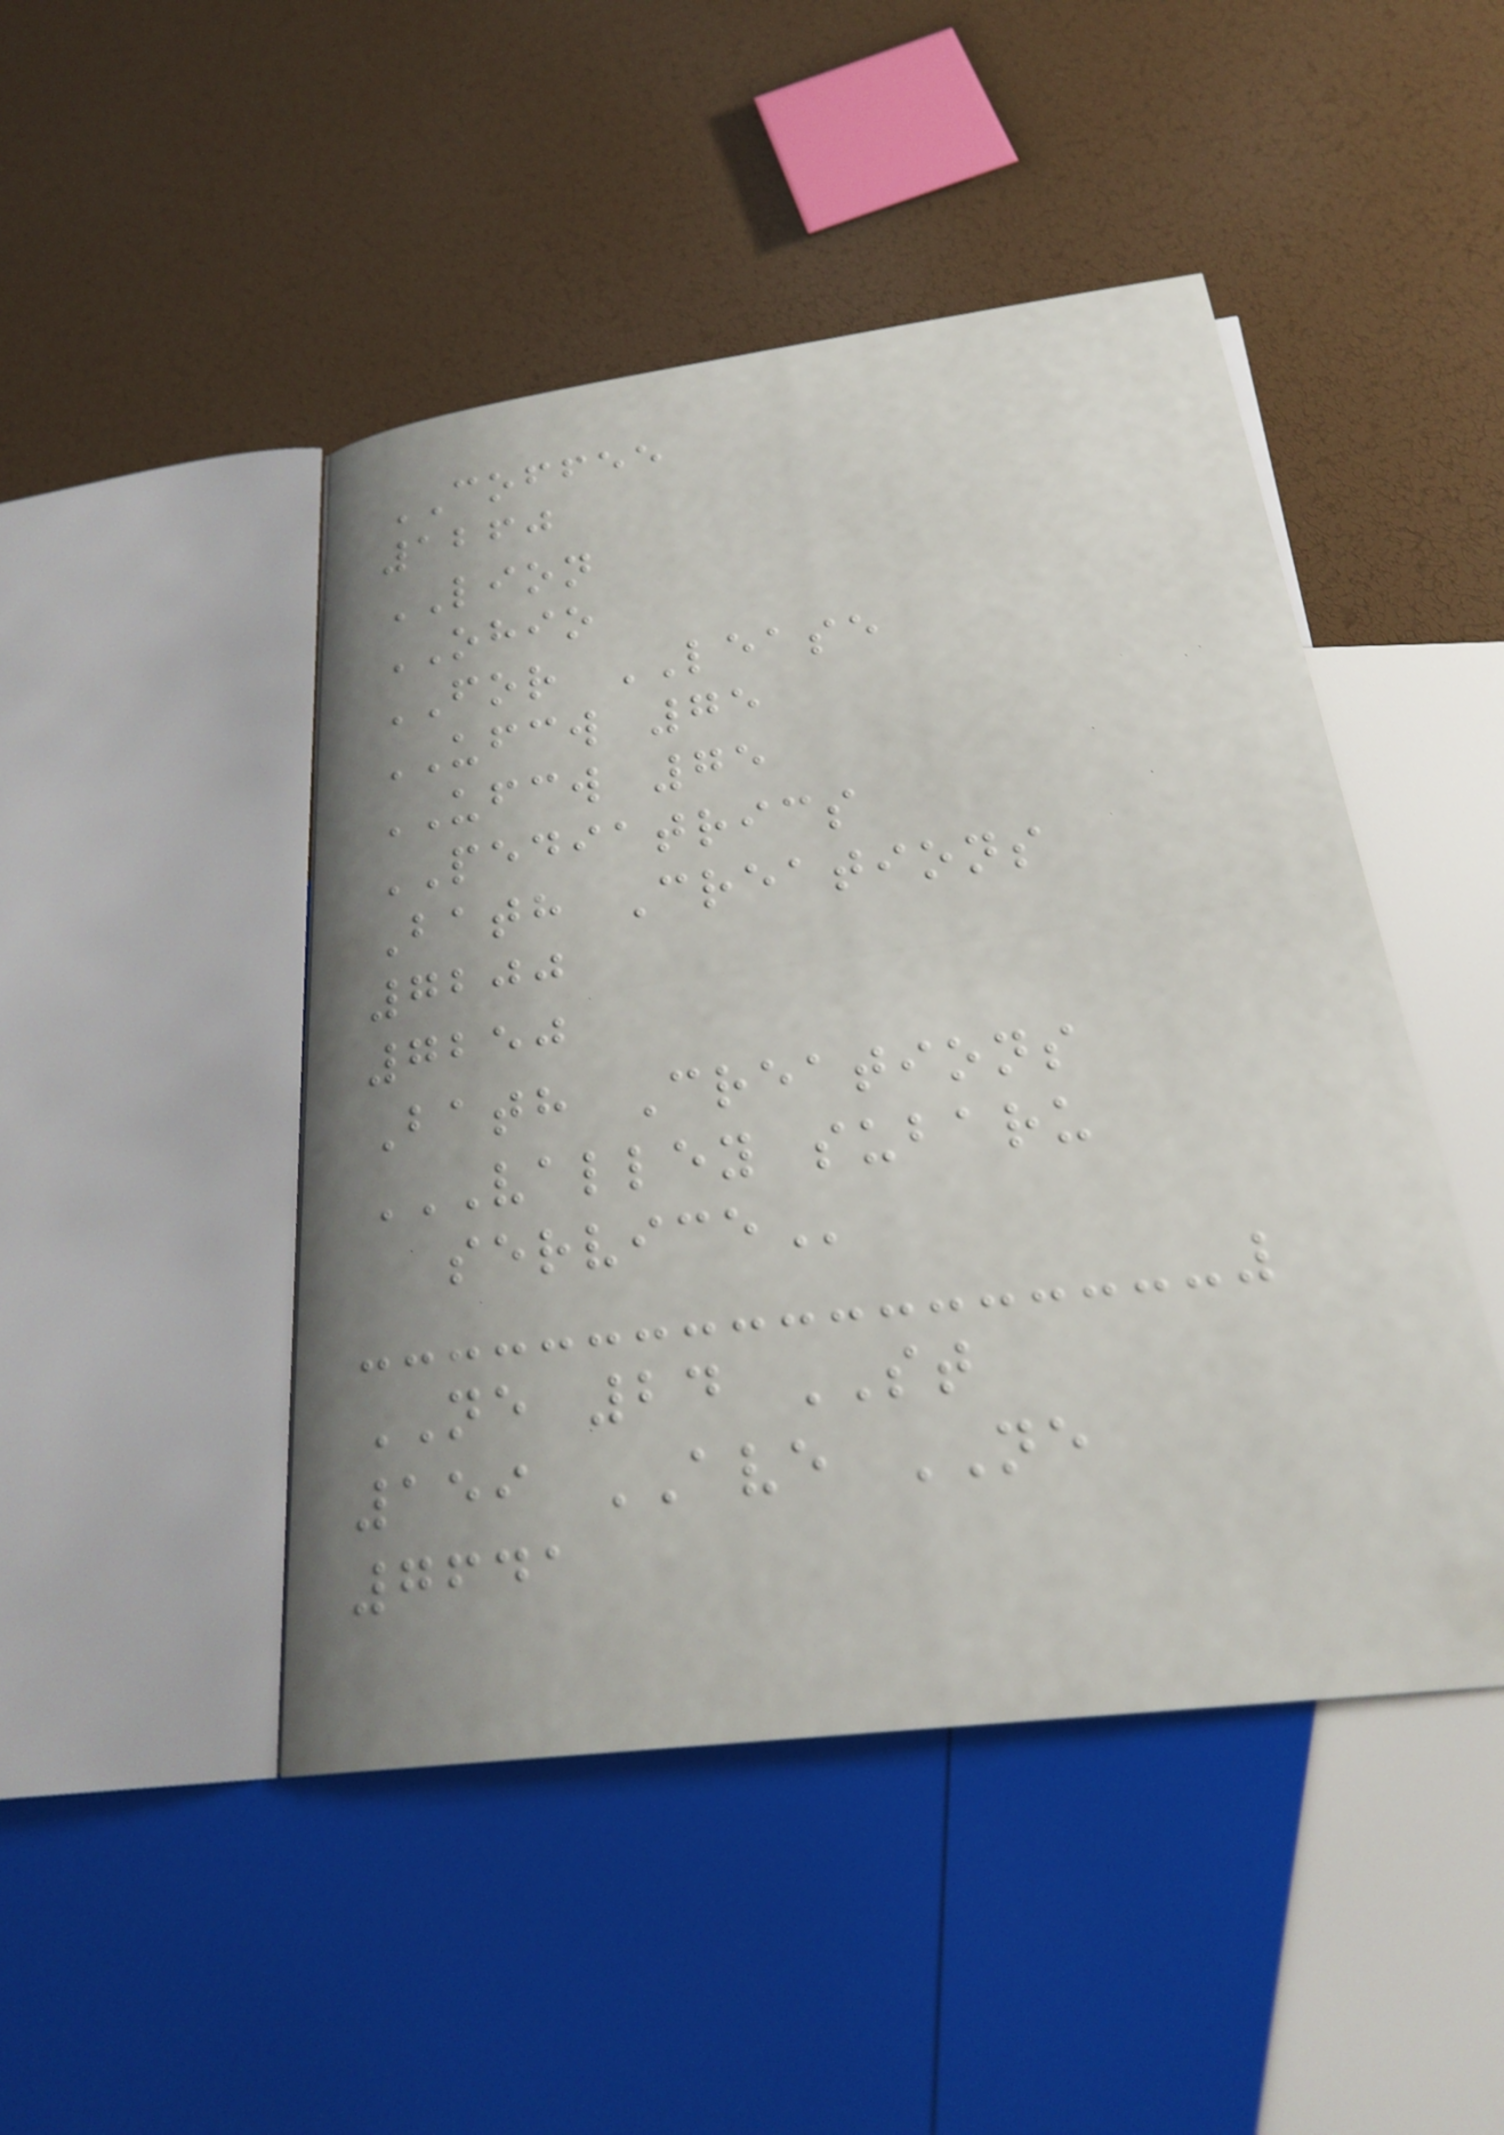COFFEE
1260
LION
OHIO
FOR LEASE
UFCW 75
UFCW 75
PEDIATRICS
Bath Creations
7200
7250
Bath Creations
VALLEY SUBARU
SERVICE
NE 24 ST
159 AVE NE
7641
